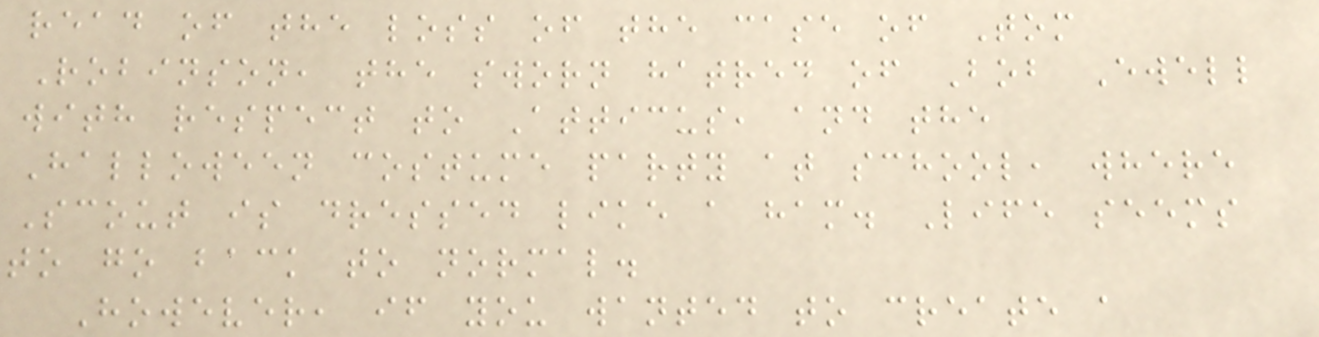read of the loss of the case of Tom
Robinson, the sworn hatred of Bob Ewell
with respect to Atticus, and the
Halloween costume party at school, where
Scout is dressed like a ham. Life seems
to go back to normal.
However, if you wanted to create a
